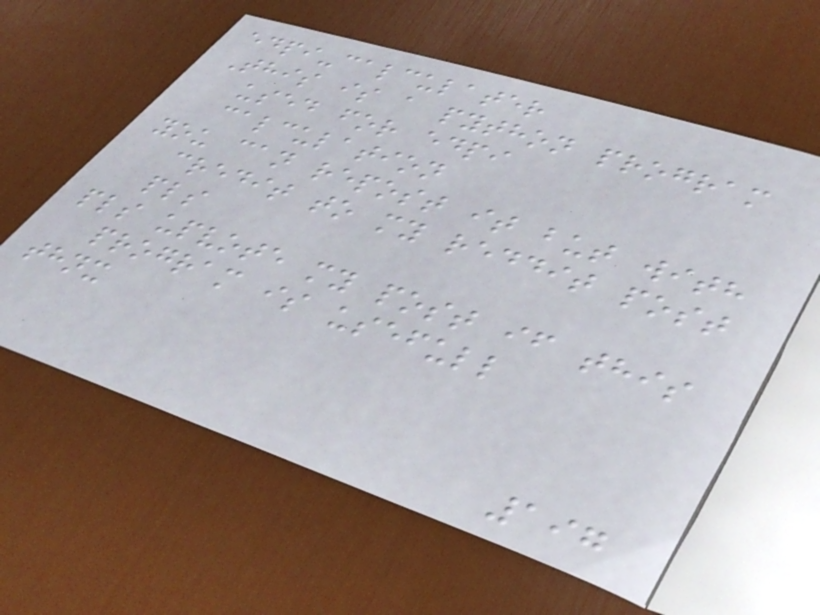edpi-calculater
This is a python program
used for edpi
calculation
you can repost it but with
credit to my reddit post
pls
pls upvote my post if this
program is usefull
thnx
197
